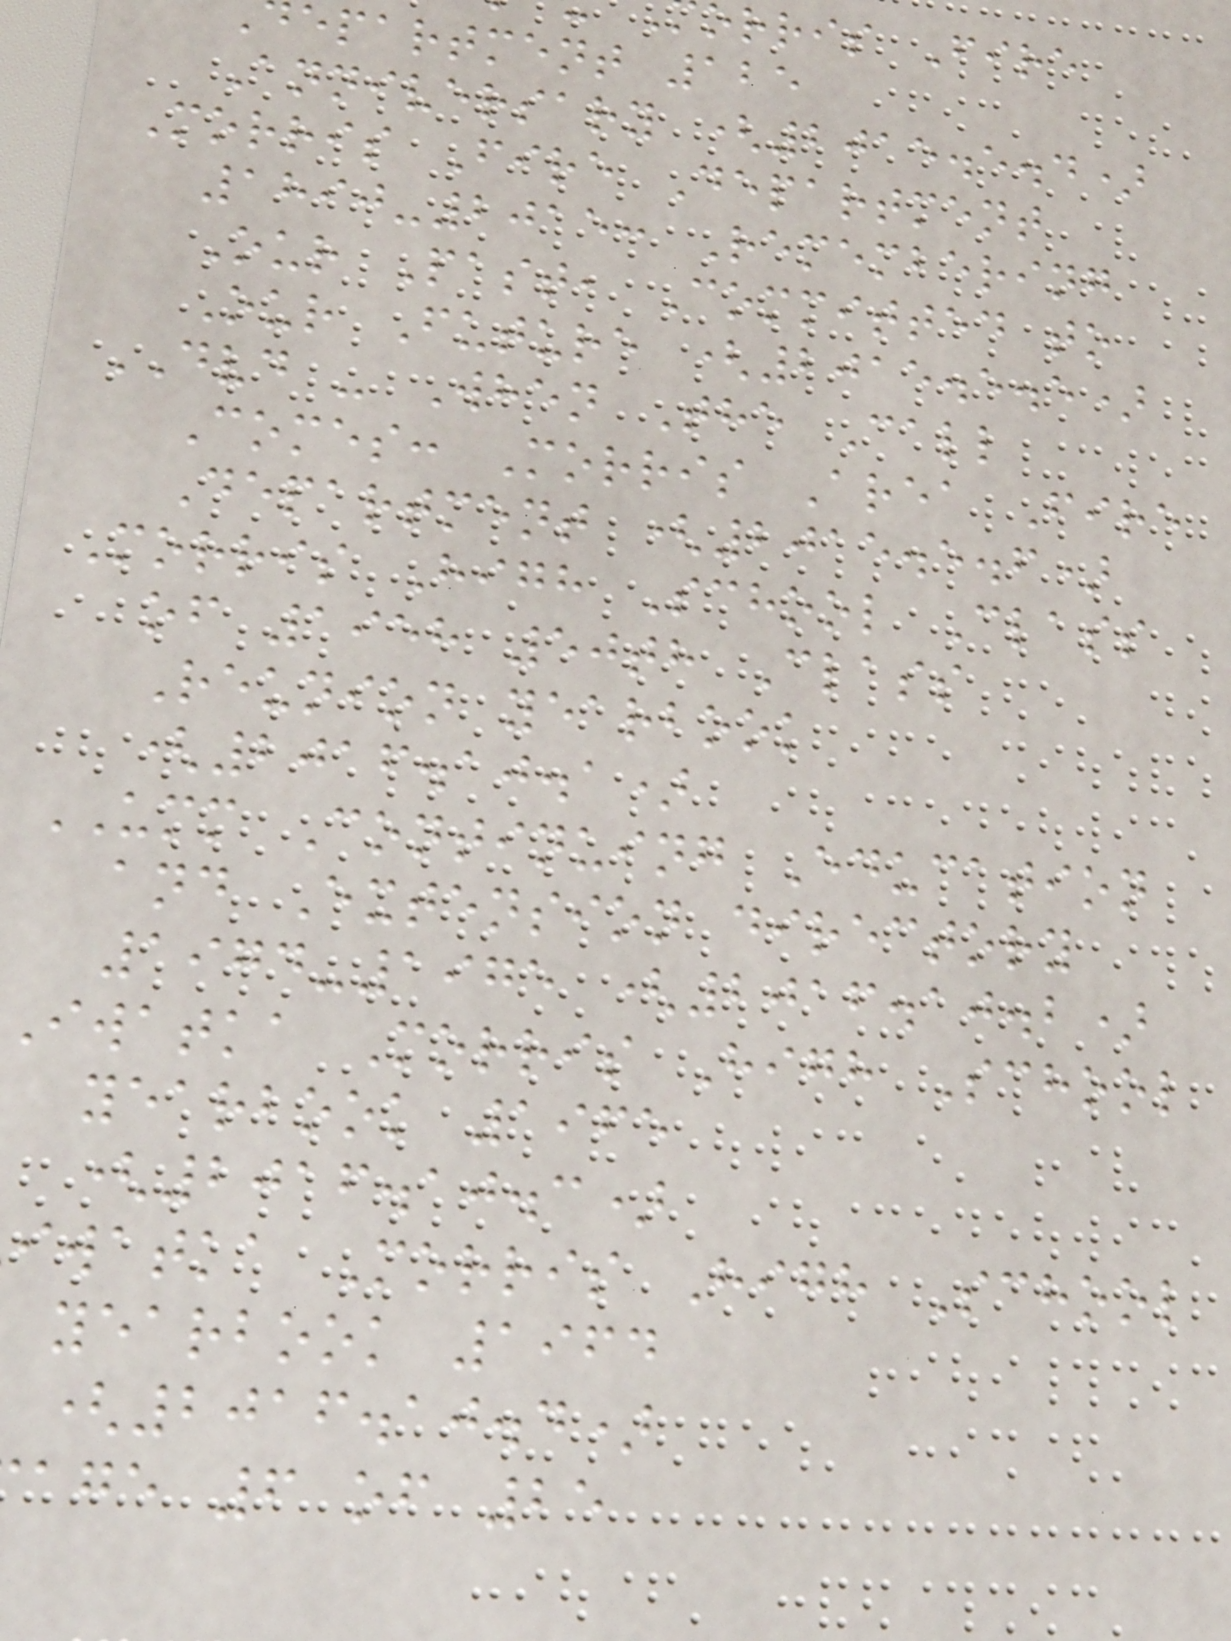orris Fire
epartment 125
Anniversary (2015.5.4)
Morris Fire Department
1890-2015: Remembering
Our Past, Committed to
Our Future (2015.5.5)
DVD - When The Call
Comes: Morris Area Fire
Department (2015.5.6)
Morris High School Class
of 1958 50th Class
Reunion yearbook
(2016.10.1)
UMM Continuing Education
and Extension directory
1974-1975 (2016.10.2)
Iwatka Morris High School
yearbook 1965
(2016.10.3)
iwatka Morris High School
yearbook 1964
(2016.10.4)
age 6 of 25
